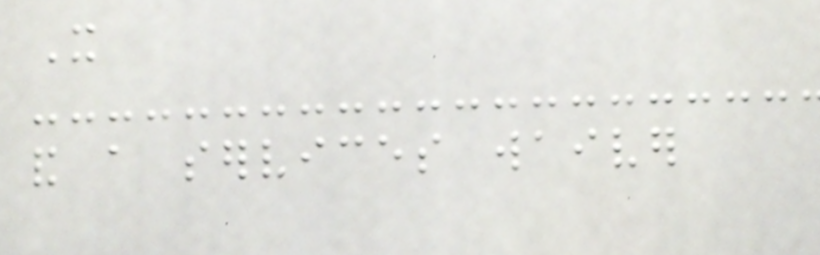It
and a services waiver
